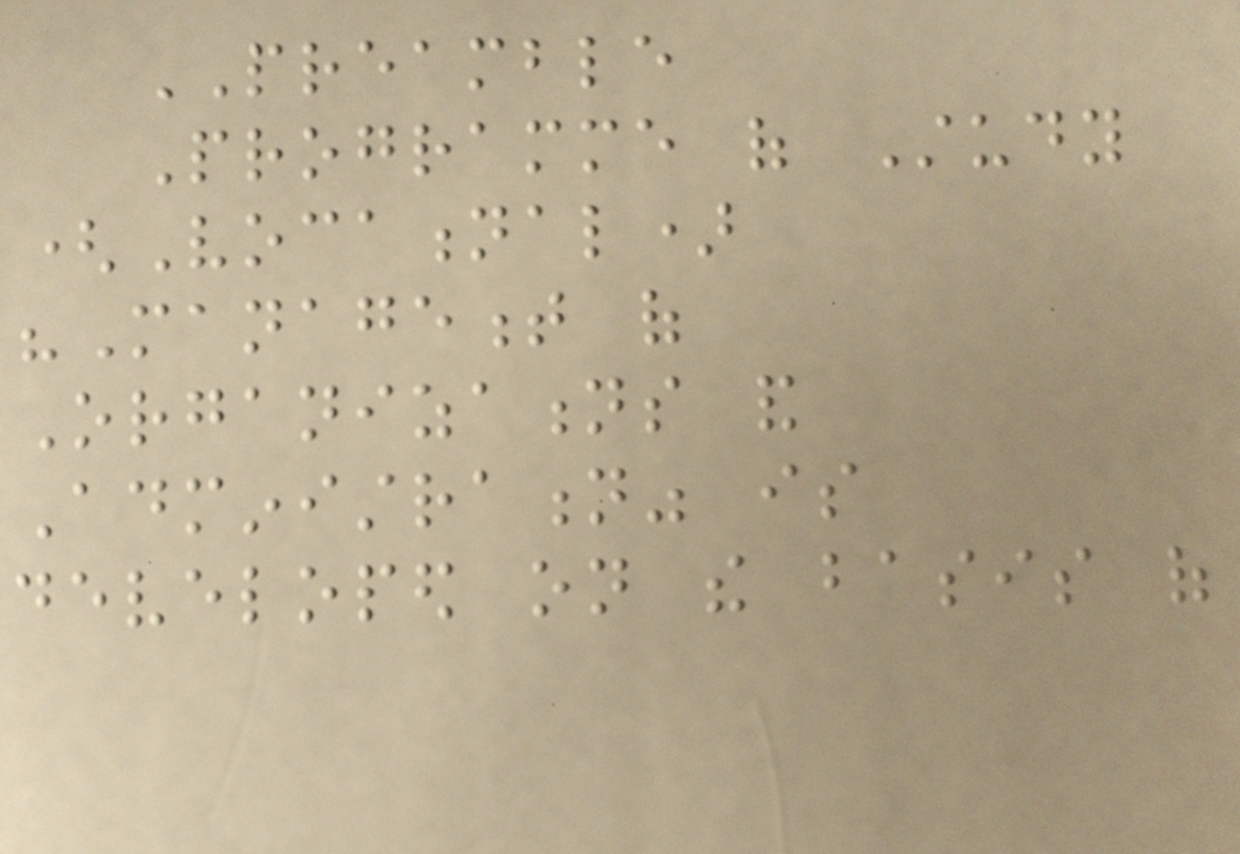PREAMBLE
Programme of Study
(Vocational)
"Management of
Organizations and
Administration" is
developed on the basis of
